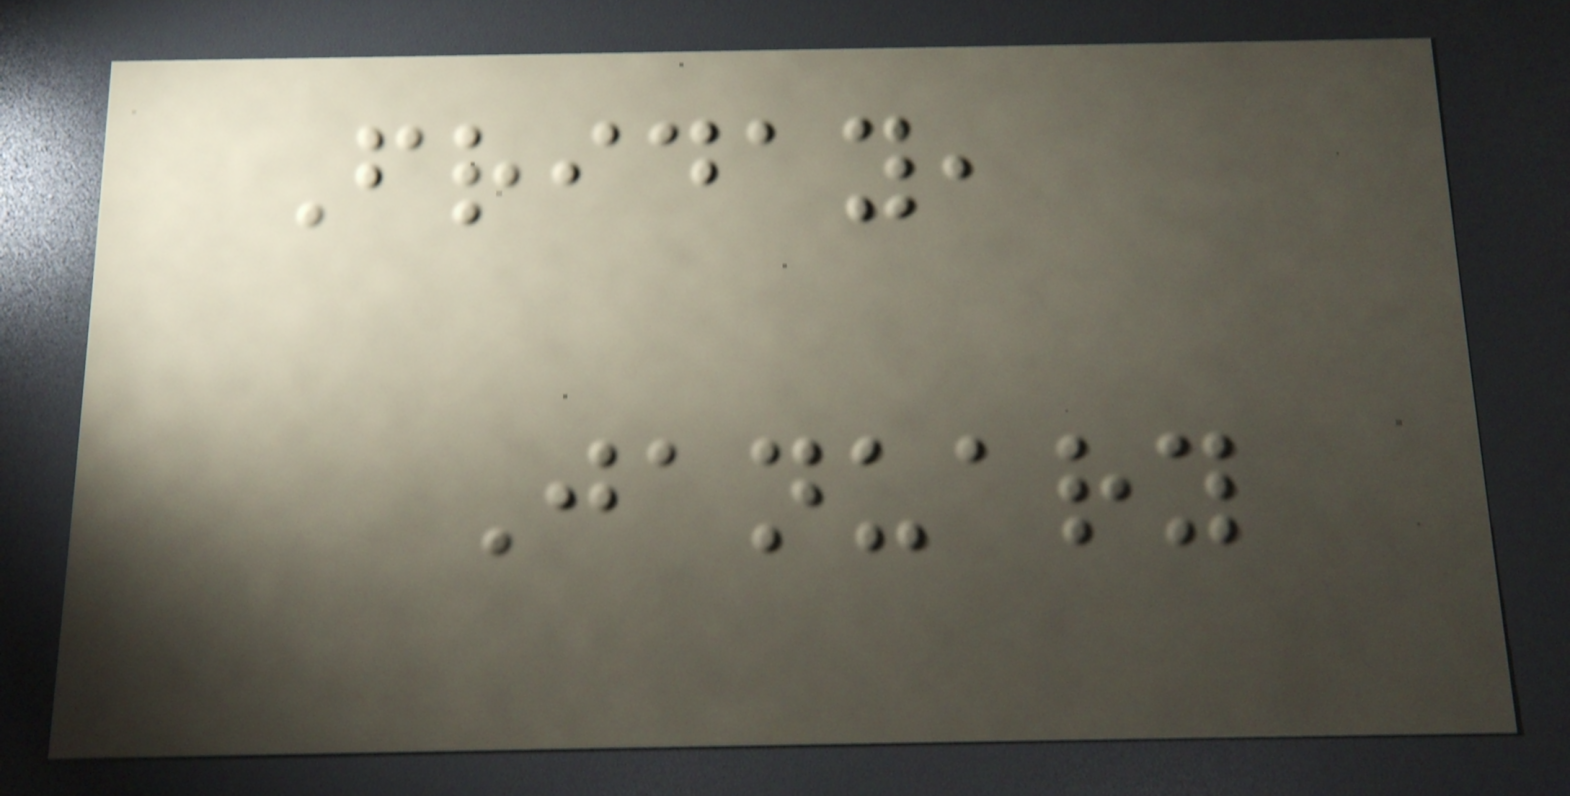Friday,
January
